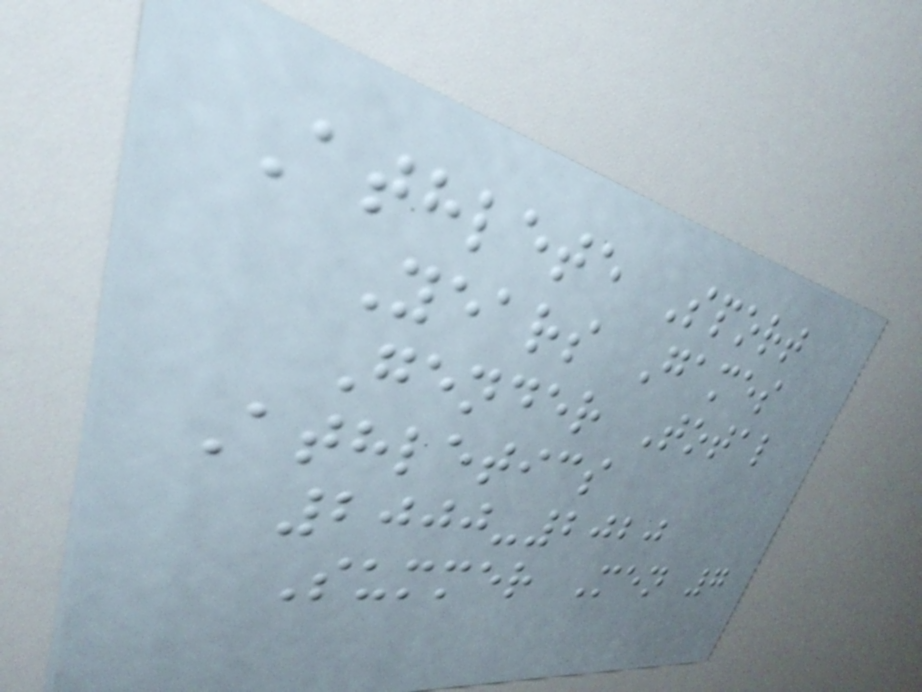Athlete Sport
Years Games
Gender Total
Athletics
2000-2020
Summer Men 7
